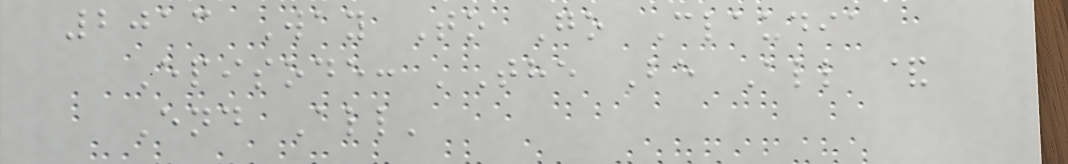2013 Way To Go Claudia
Episode: 'The Be All &
End All'
